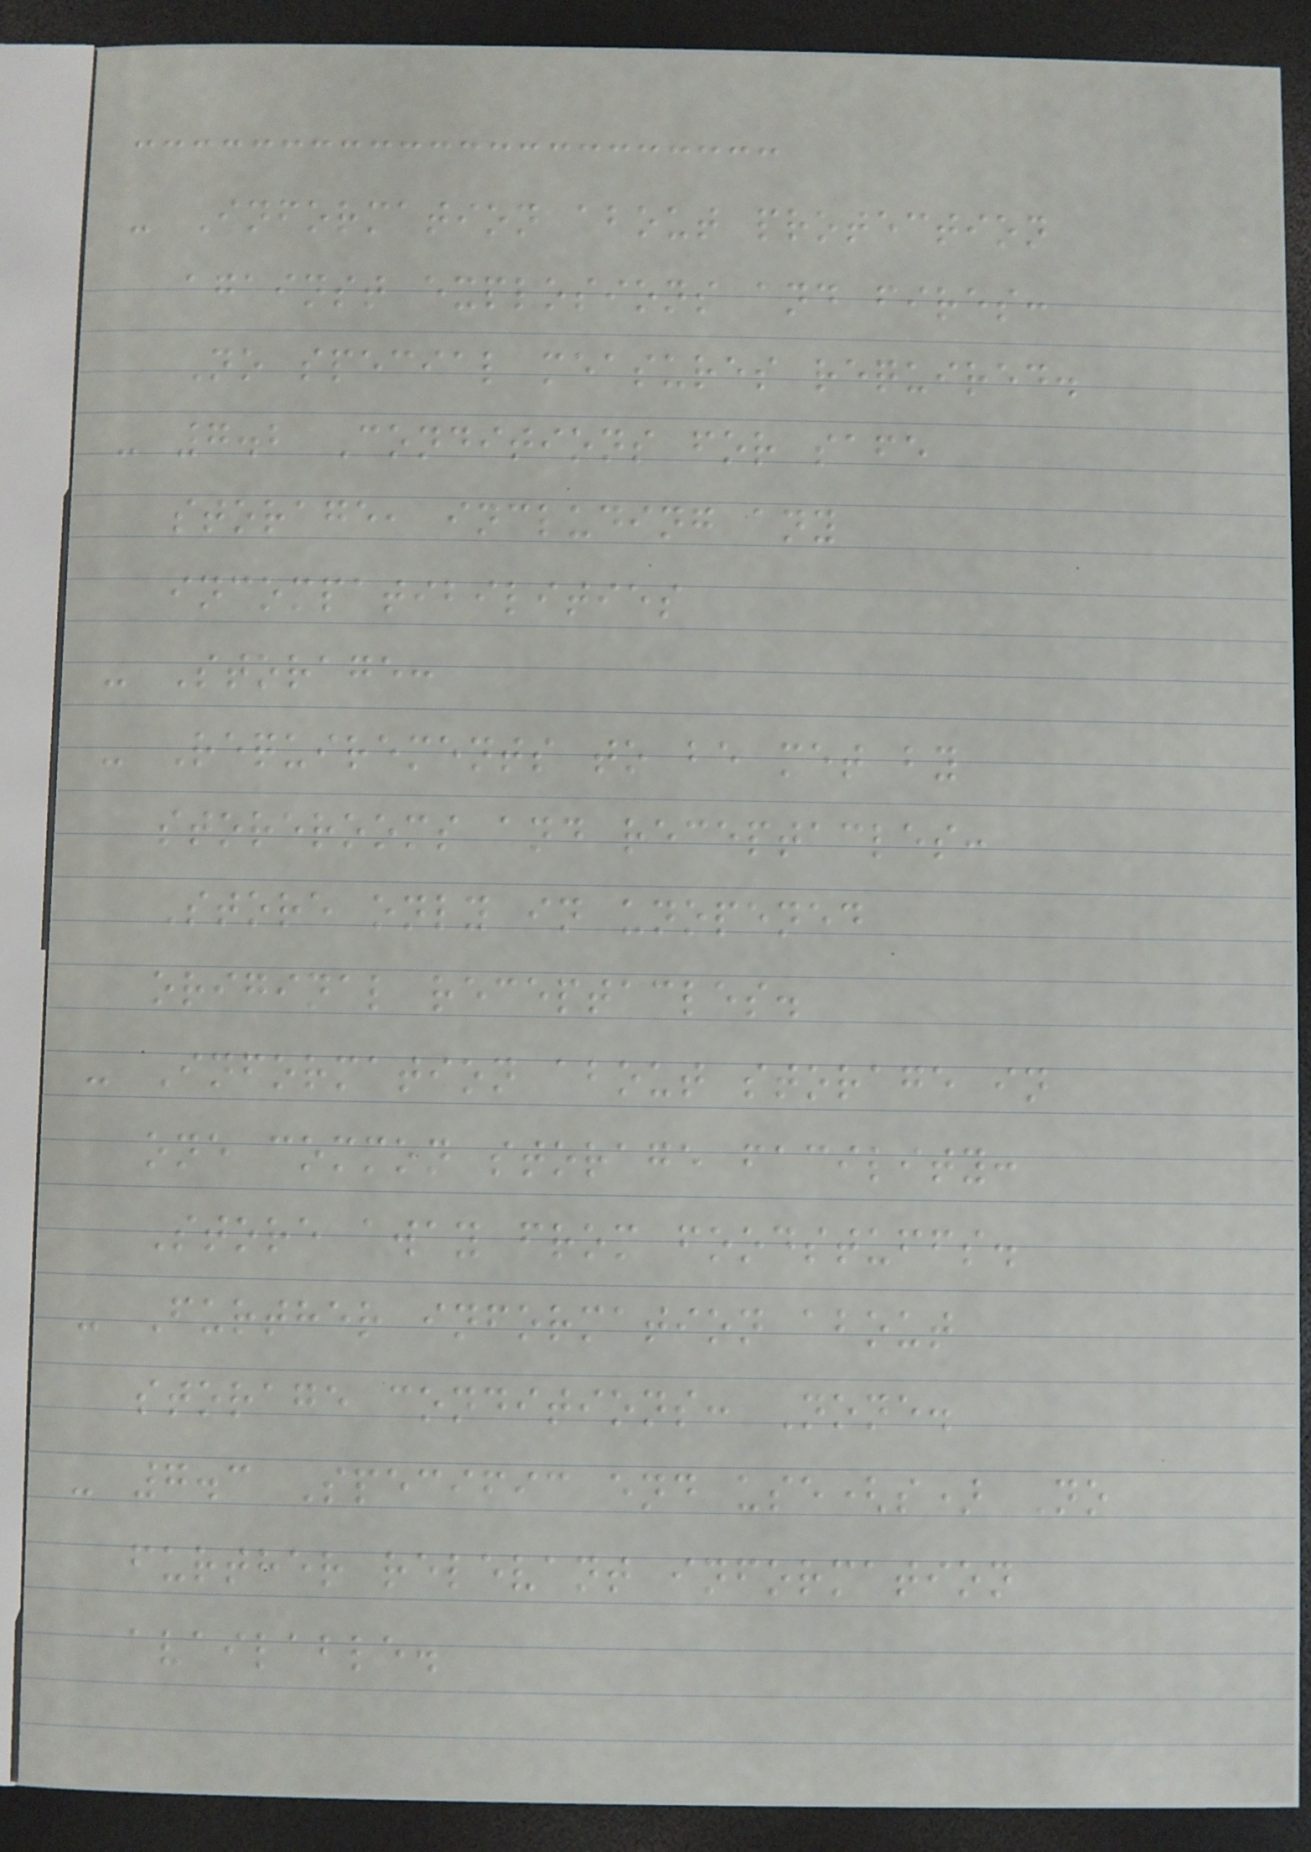- Information about protection
against explosions and fires:
No special measures required.
- 7.2 Conditions for safe
storage, including any
incompatibilities
- Storage:
- Requirements to be met by
storerooms and receptacles:
Store only in unopened
original receptacles.
- Information about storage in
one common storage facility:
Store away from foodstuffs.
- Further information about
storage conditions: None.
- 7.3 Specific end use(s) No
further relevant information
available.
